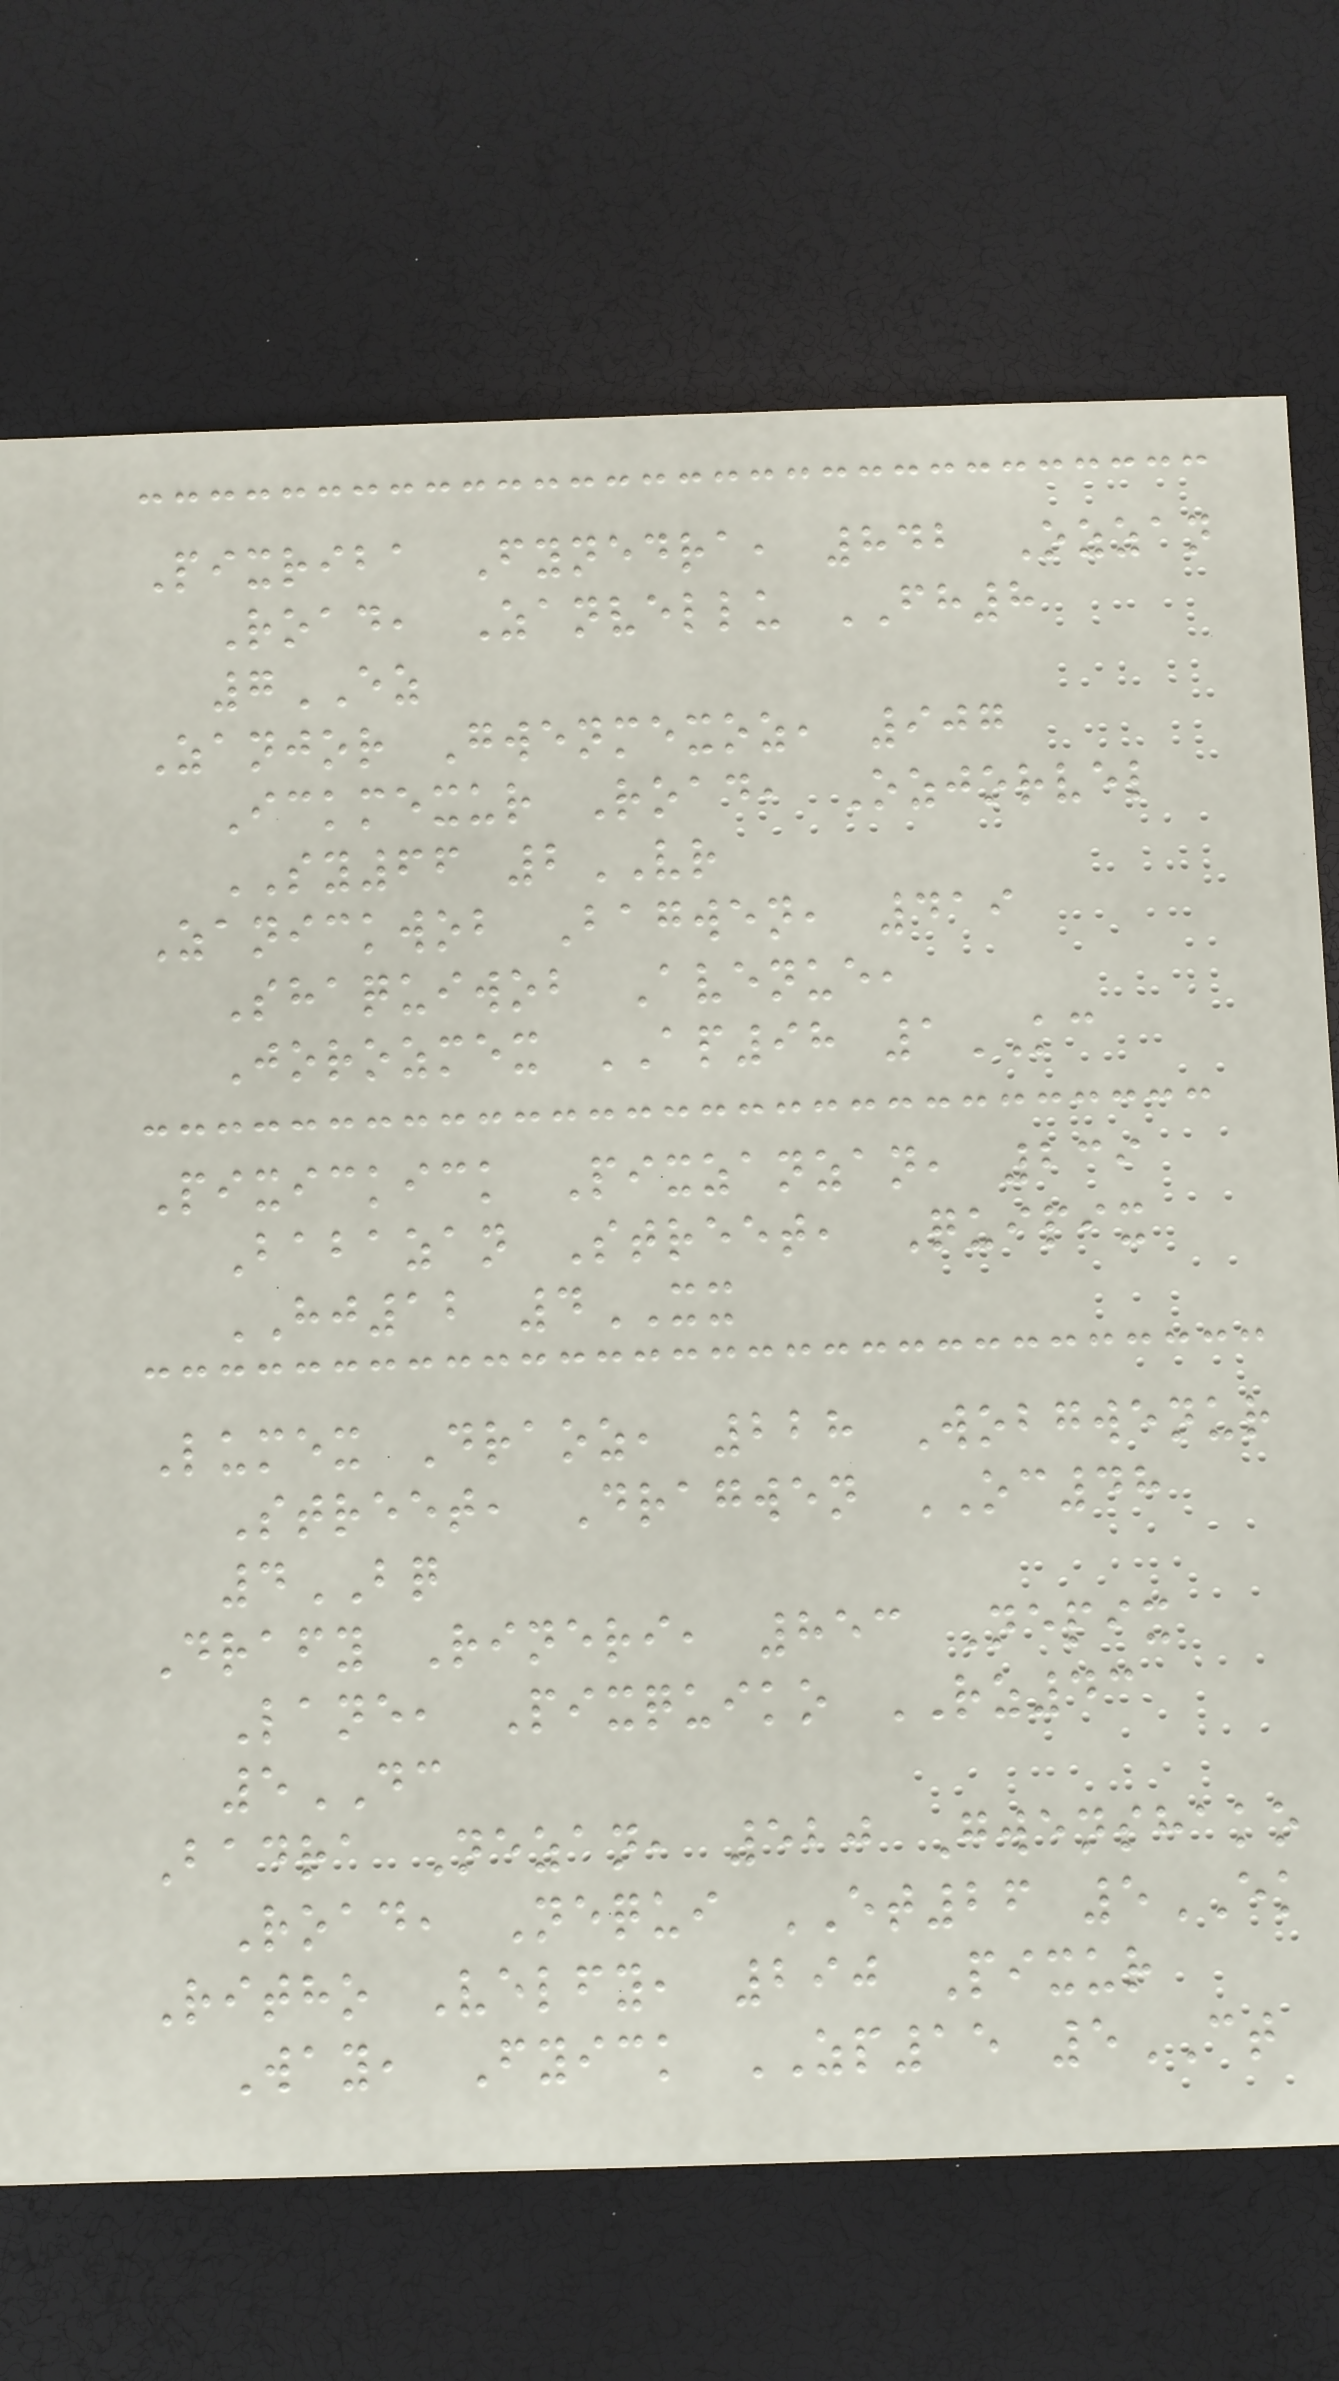Pixriba Fynedra, 842 Ozzan
Road, Zanvellu FH8
7EZ
Zanjor Gwenmexoz, 907
Ickmexur Road, Ozjorvel
SY66 2VR
Zanickwob Bagwen, 419
Shaquiwob Avenue,
Jorozmex AP98 1KC
Pixickick Pixzanzan, 239
Babazan Street, Quipix
HJ12 4XX
Lumex Draoz, 228 Wobgwenur
Street, Dragwen OC48
4BQ
Drafy Rineri, 853 Nepix
Lane, Pixquiko RZ43
5DC
Badra Nezan, 520 Gwenshako
Road, Nequi ET26 5EK
Ritho Velfy, 290 Pixur
Way, Fyick ZP15 5CT
